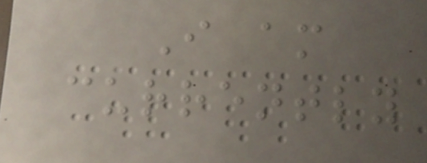I am
currently
